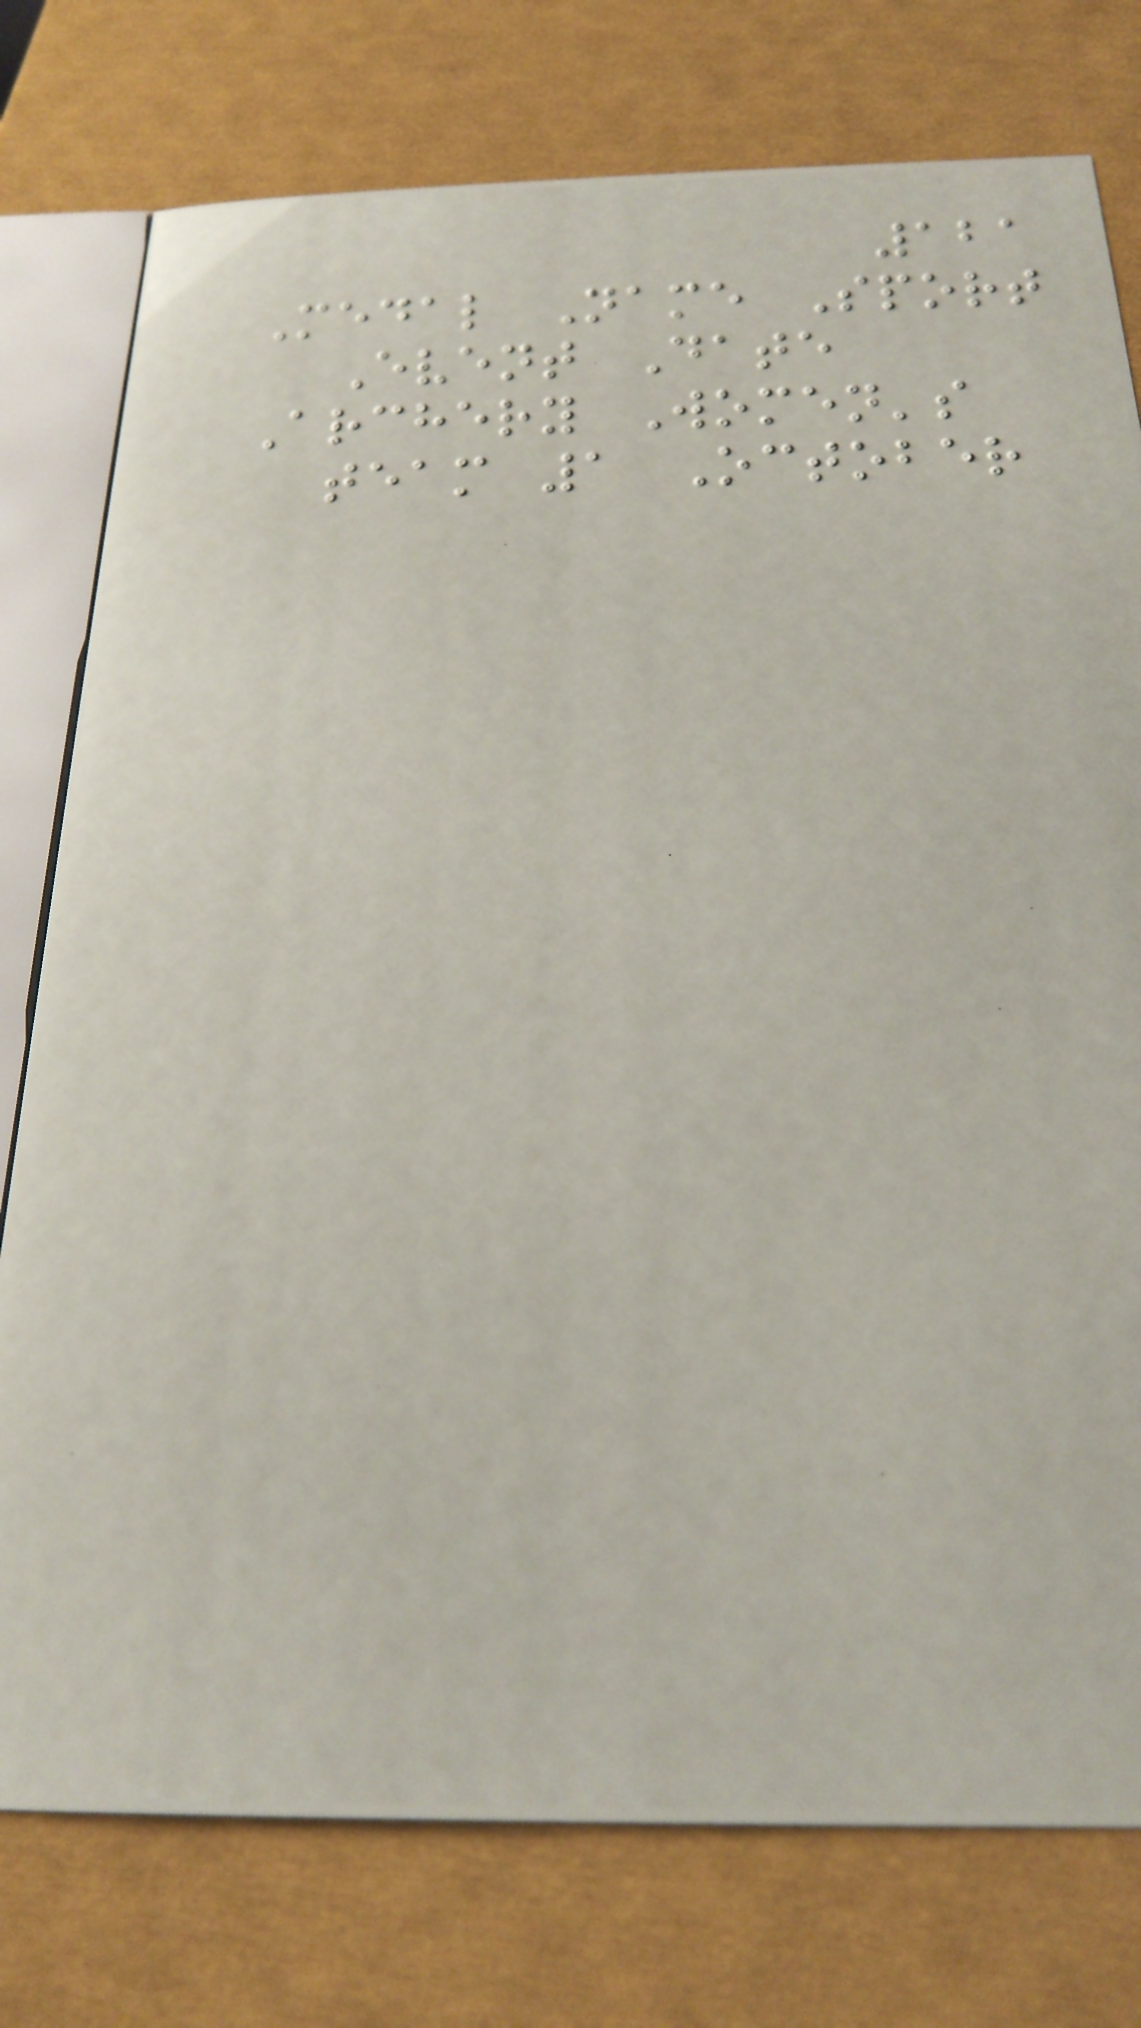121
Medal Name Sport
Event Date
Archery Women's
team 1 October
